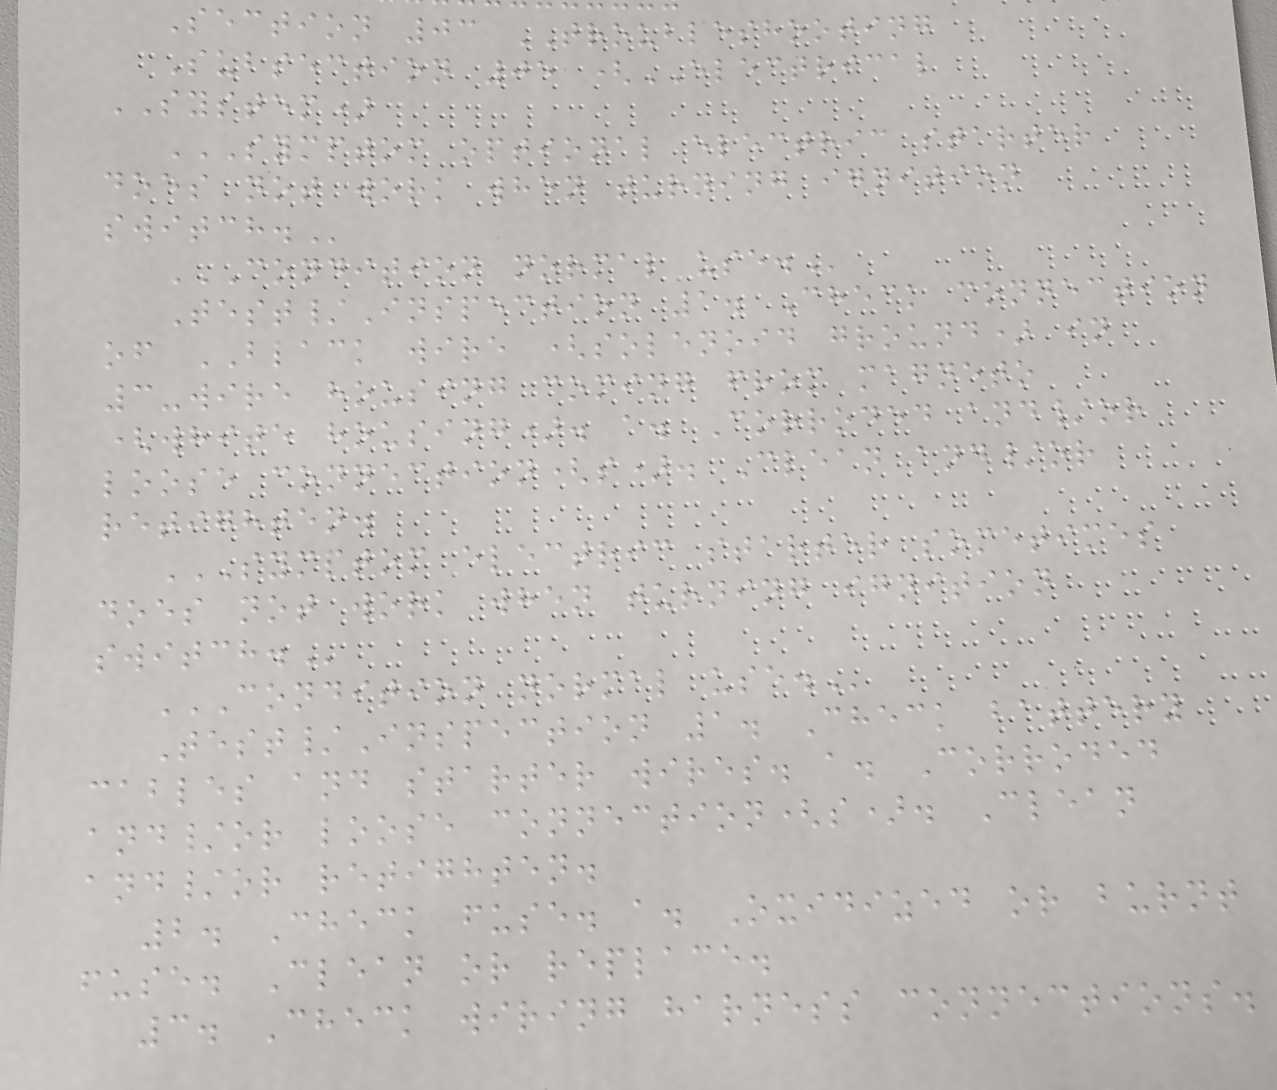Section 03 TROUBLESHOOTING
Subsection 05 (ELECTRICAL
SYSTEM)
SYMPTOM OPTIONAL ELECTRIC STARTER
DOES NOT WORK WHEN TURNING IGNITION
SWITCH.
CONDITION NORMAL USE.
Test/Inspection 1. Check connection
of BLACK wire (solenoid ground) in
3-wire housing coming from magneto
(white housing). a. Corroded and/or
loose connection(s). Clean and/or
retighten.
SYMPTOM ELECTRIC STARTER SOMETIMES
DOES NOT WORK WHEN TURNING IGNITION
SWITCH.
CONDITION NORMAL USE.
Test/Inspection 1. Check battery
cables and starter wires. a. Corroded
and/or loose connection(s). Clean
and/or retighten.
2. Check fuse. a. Oxidized or burnt
fuse. Clean or replace.
3. Check wiring harness connections.
